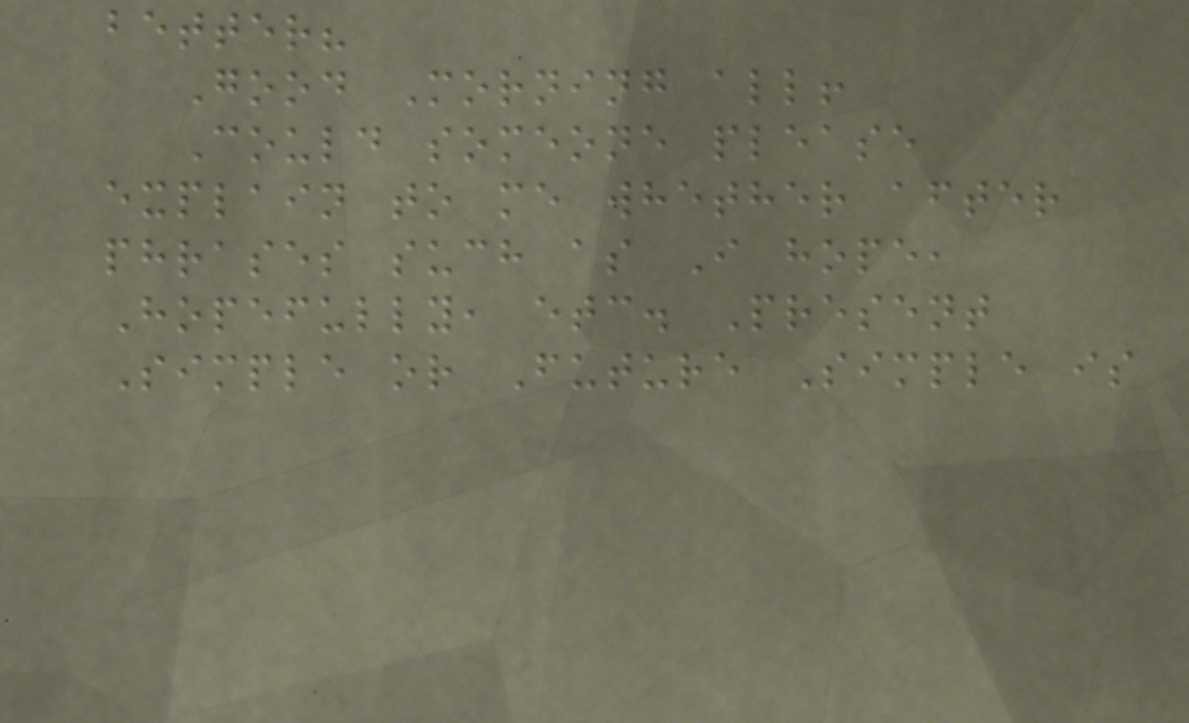better?
Good Morning all!
Could someone please
explain to me whether after
phrases such as I hope,
Hopefully, etc. Present
Simple or Future Simple is
